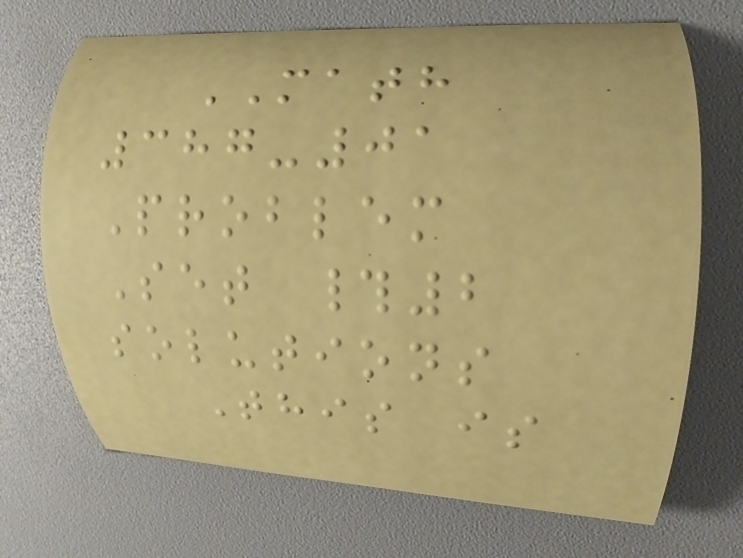MATH
387-01
Problem
Set #2
solutions
This is
